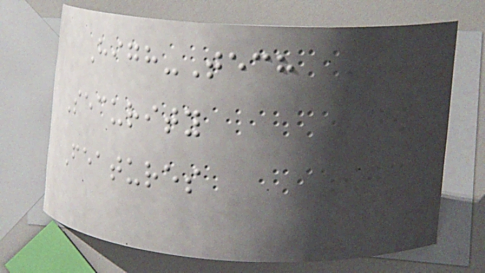High-Tech
Security
Features
